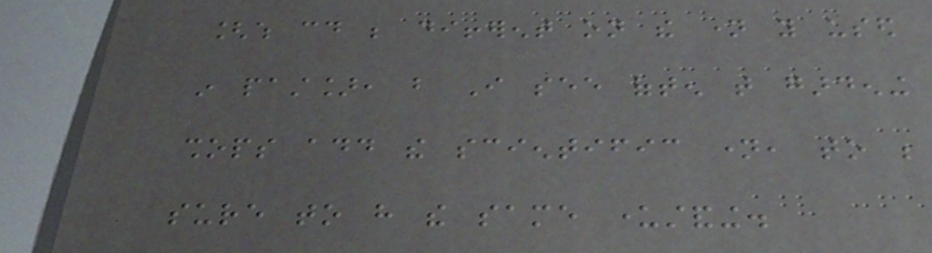[which could be different on the name you used
in past], but I see often that gardening
shops add the scientific name, to be
sure to have the same understanding.
